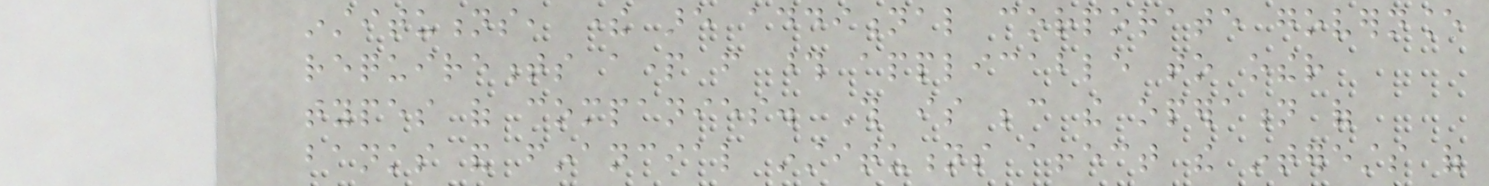institutions, there are additional corporate governance
requirements apart from those applicable to other
types of companies. This is because the operation of
banks and financial institutions affect the interests of
